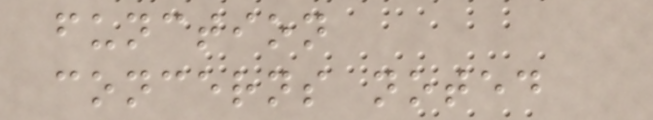function
concerns noted
